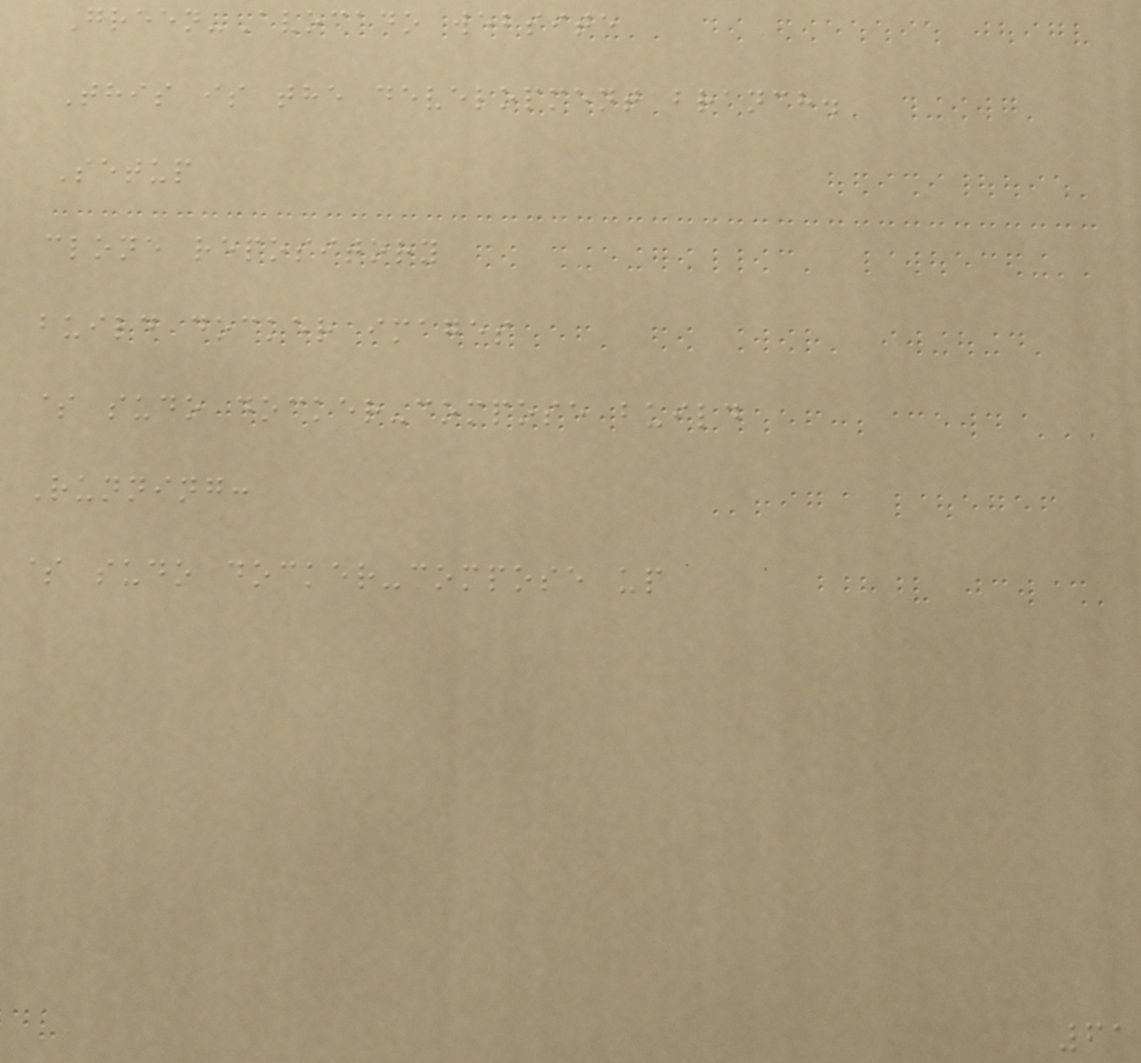Green-Avocado website
This is the development branch.
Setup
clone repository
build docker images
$ sudo docker-compose build
Running:
$ sudo docker-compose up
61
